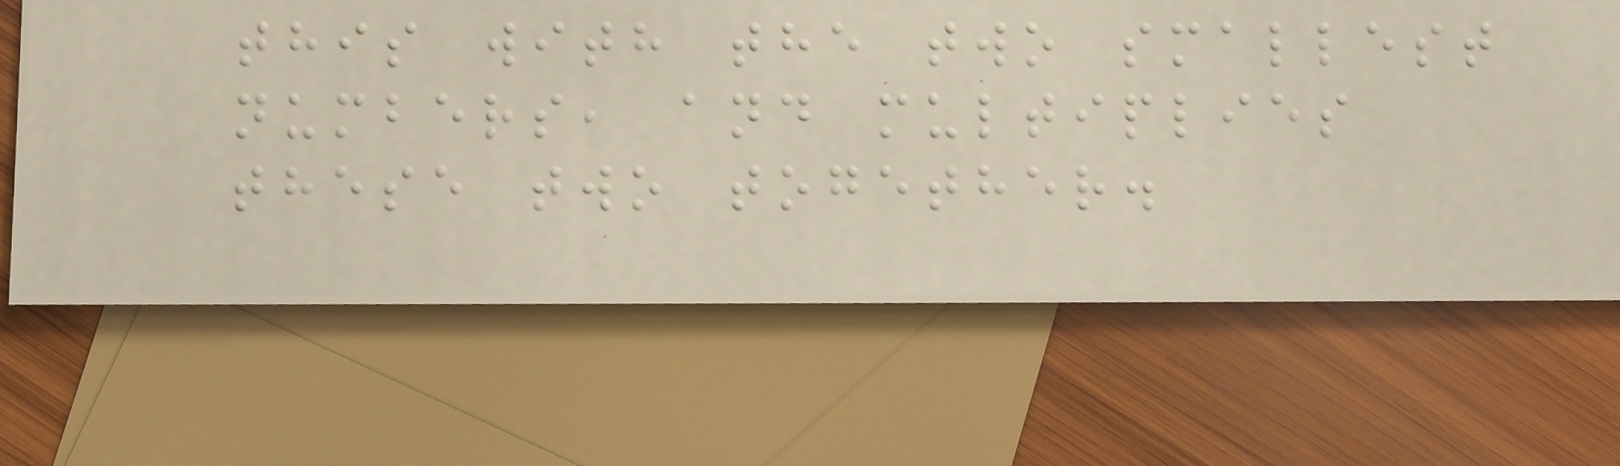this with the two smallest
numbers, and multiplies
these two together.
